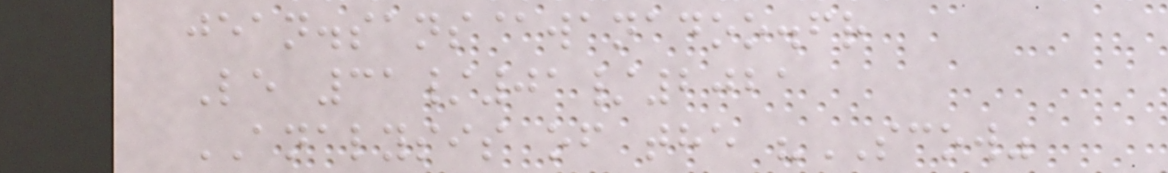jean.sans@wanadoo.fr
Le 31/01/2021
ANALYSIS of the "SCOW"
